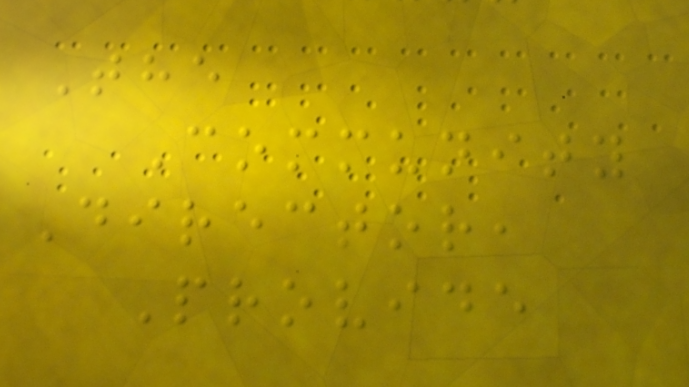The
Community
Director,
Provide
